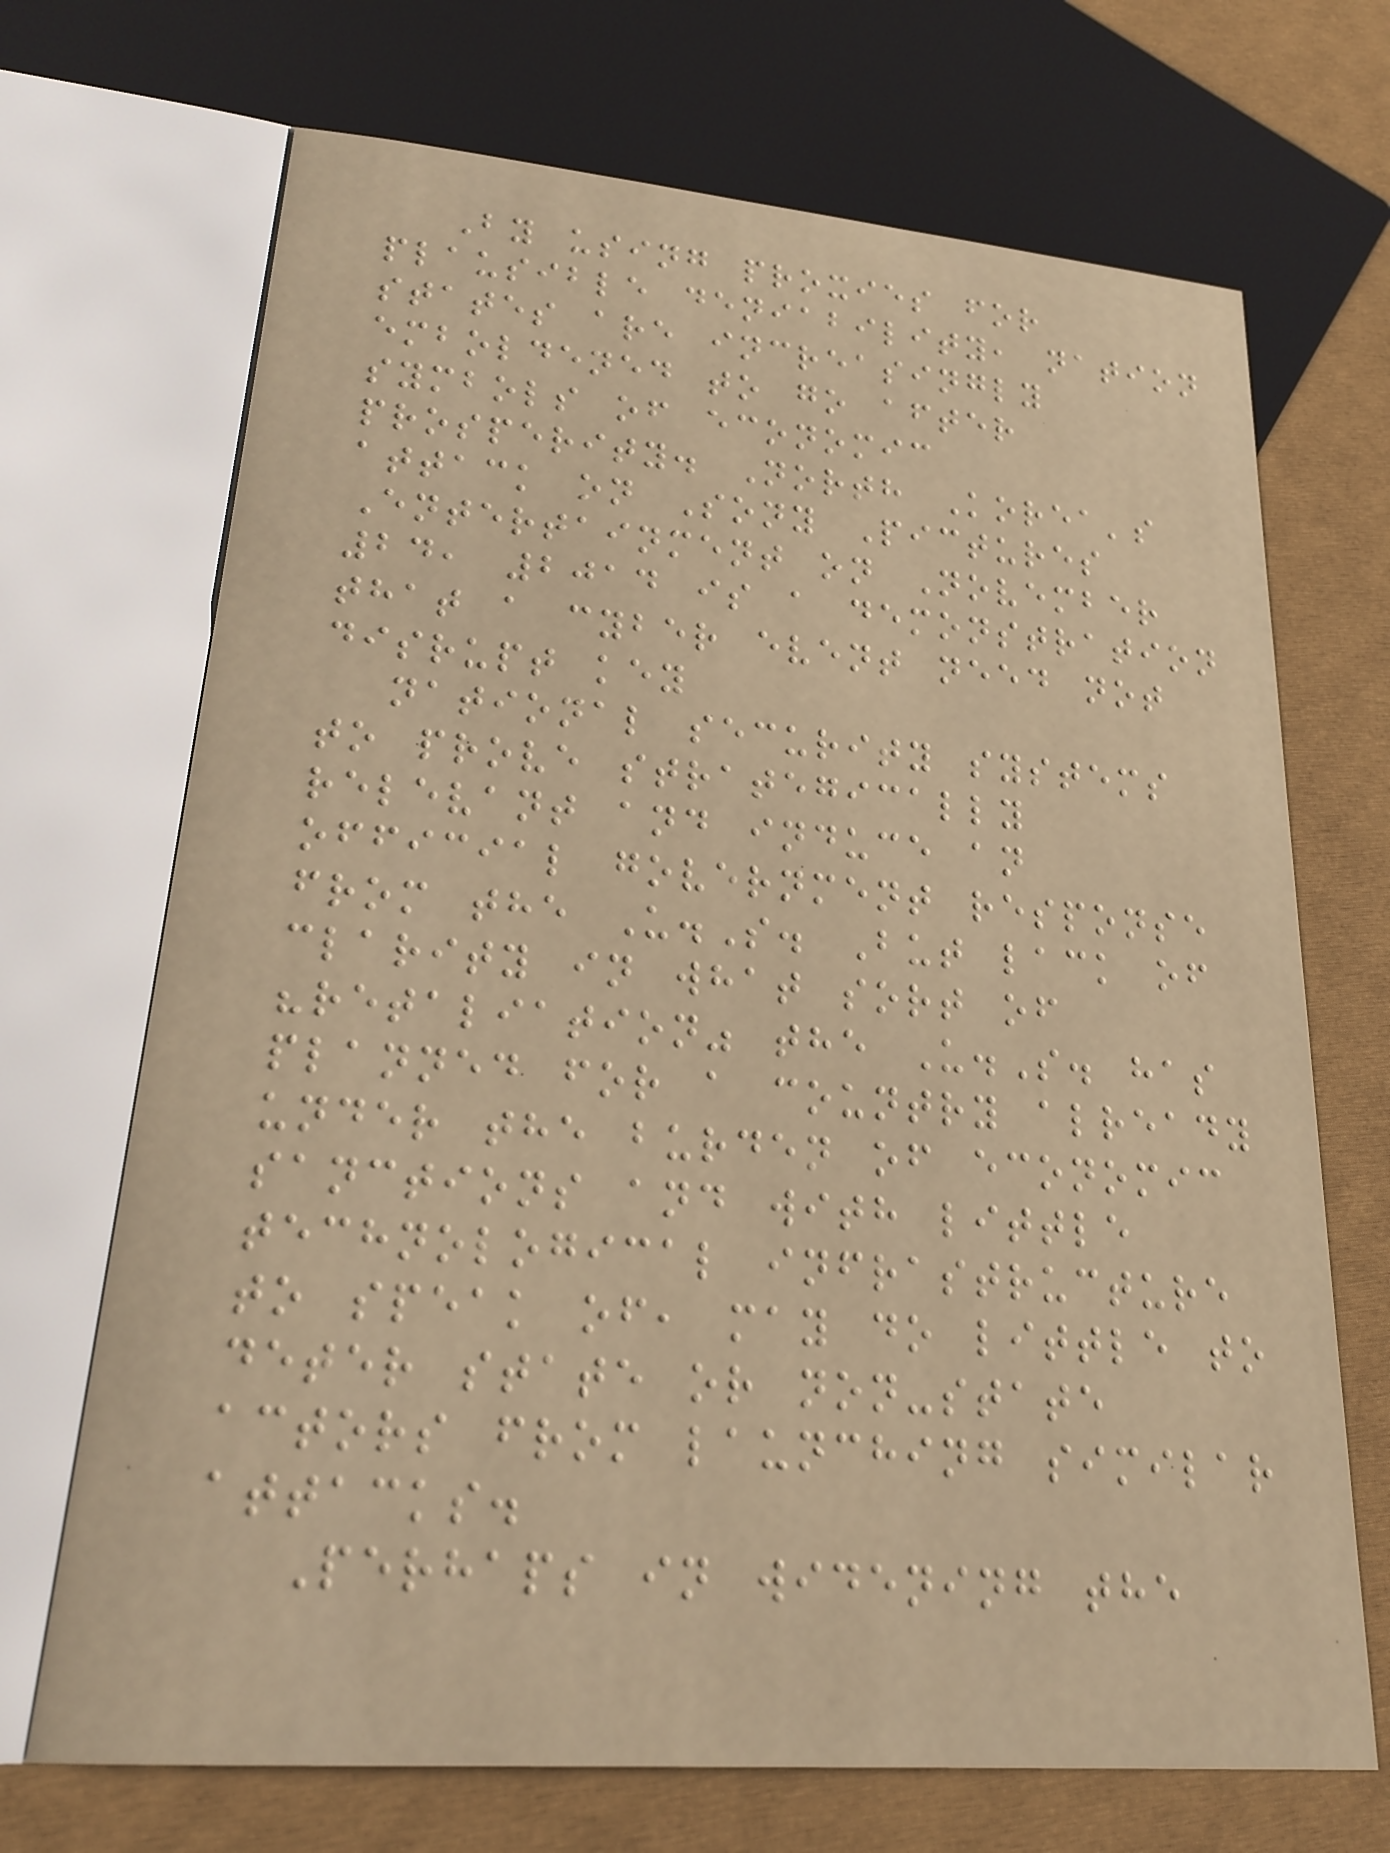By using proxies for
plausible deniability, nation
states are increasingly
emboldened to go after
symbols of economic
prosperity. North Korea's
attack on Sony Pictures
Entertainment on November
24, 2014 is a demonstration
that a cyber event need not
disrupt key
national security systems
to prove strategically
relevant and induce an
official government response
from the U.S. But lack of
clarity in what sort of
"retaliation" the U.S. has
planned for a country already
under the burden of economic
sanctions and with little
technological infrastructure
to speak of, may do little to
deter state or non-state
actors from launching similar
attacks.
Perhaps in widening the
